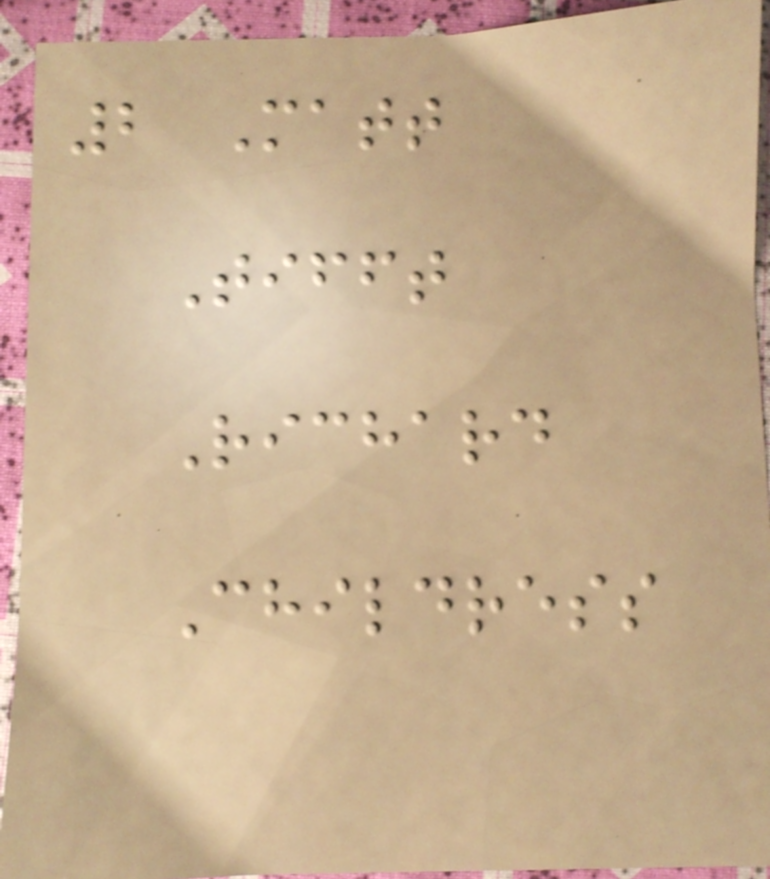2 Matt
Tifft
Richard
Childress
